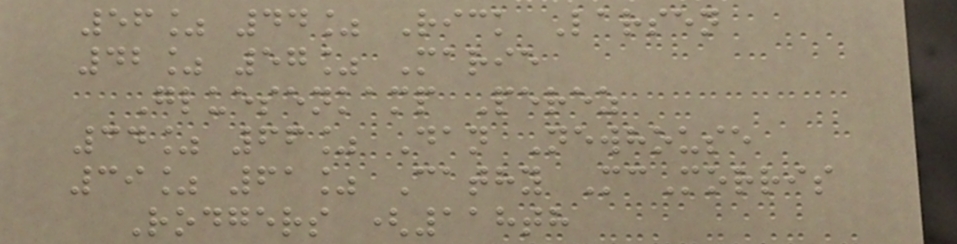56% 44% Rick Larsen
42% 57% Marie
Gluesenkamp Perez
34% 66% Dan Newhouse
39% 61% Cathy McMorris
Rodgers (118th
